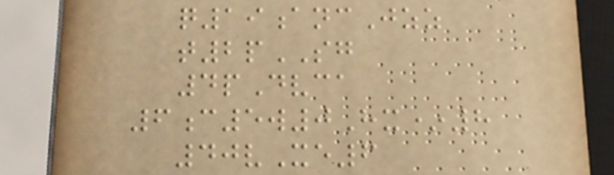q19ancJzz
t2pSG
4pDvca
6c5w0Hx*8
40vXe6
